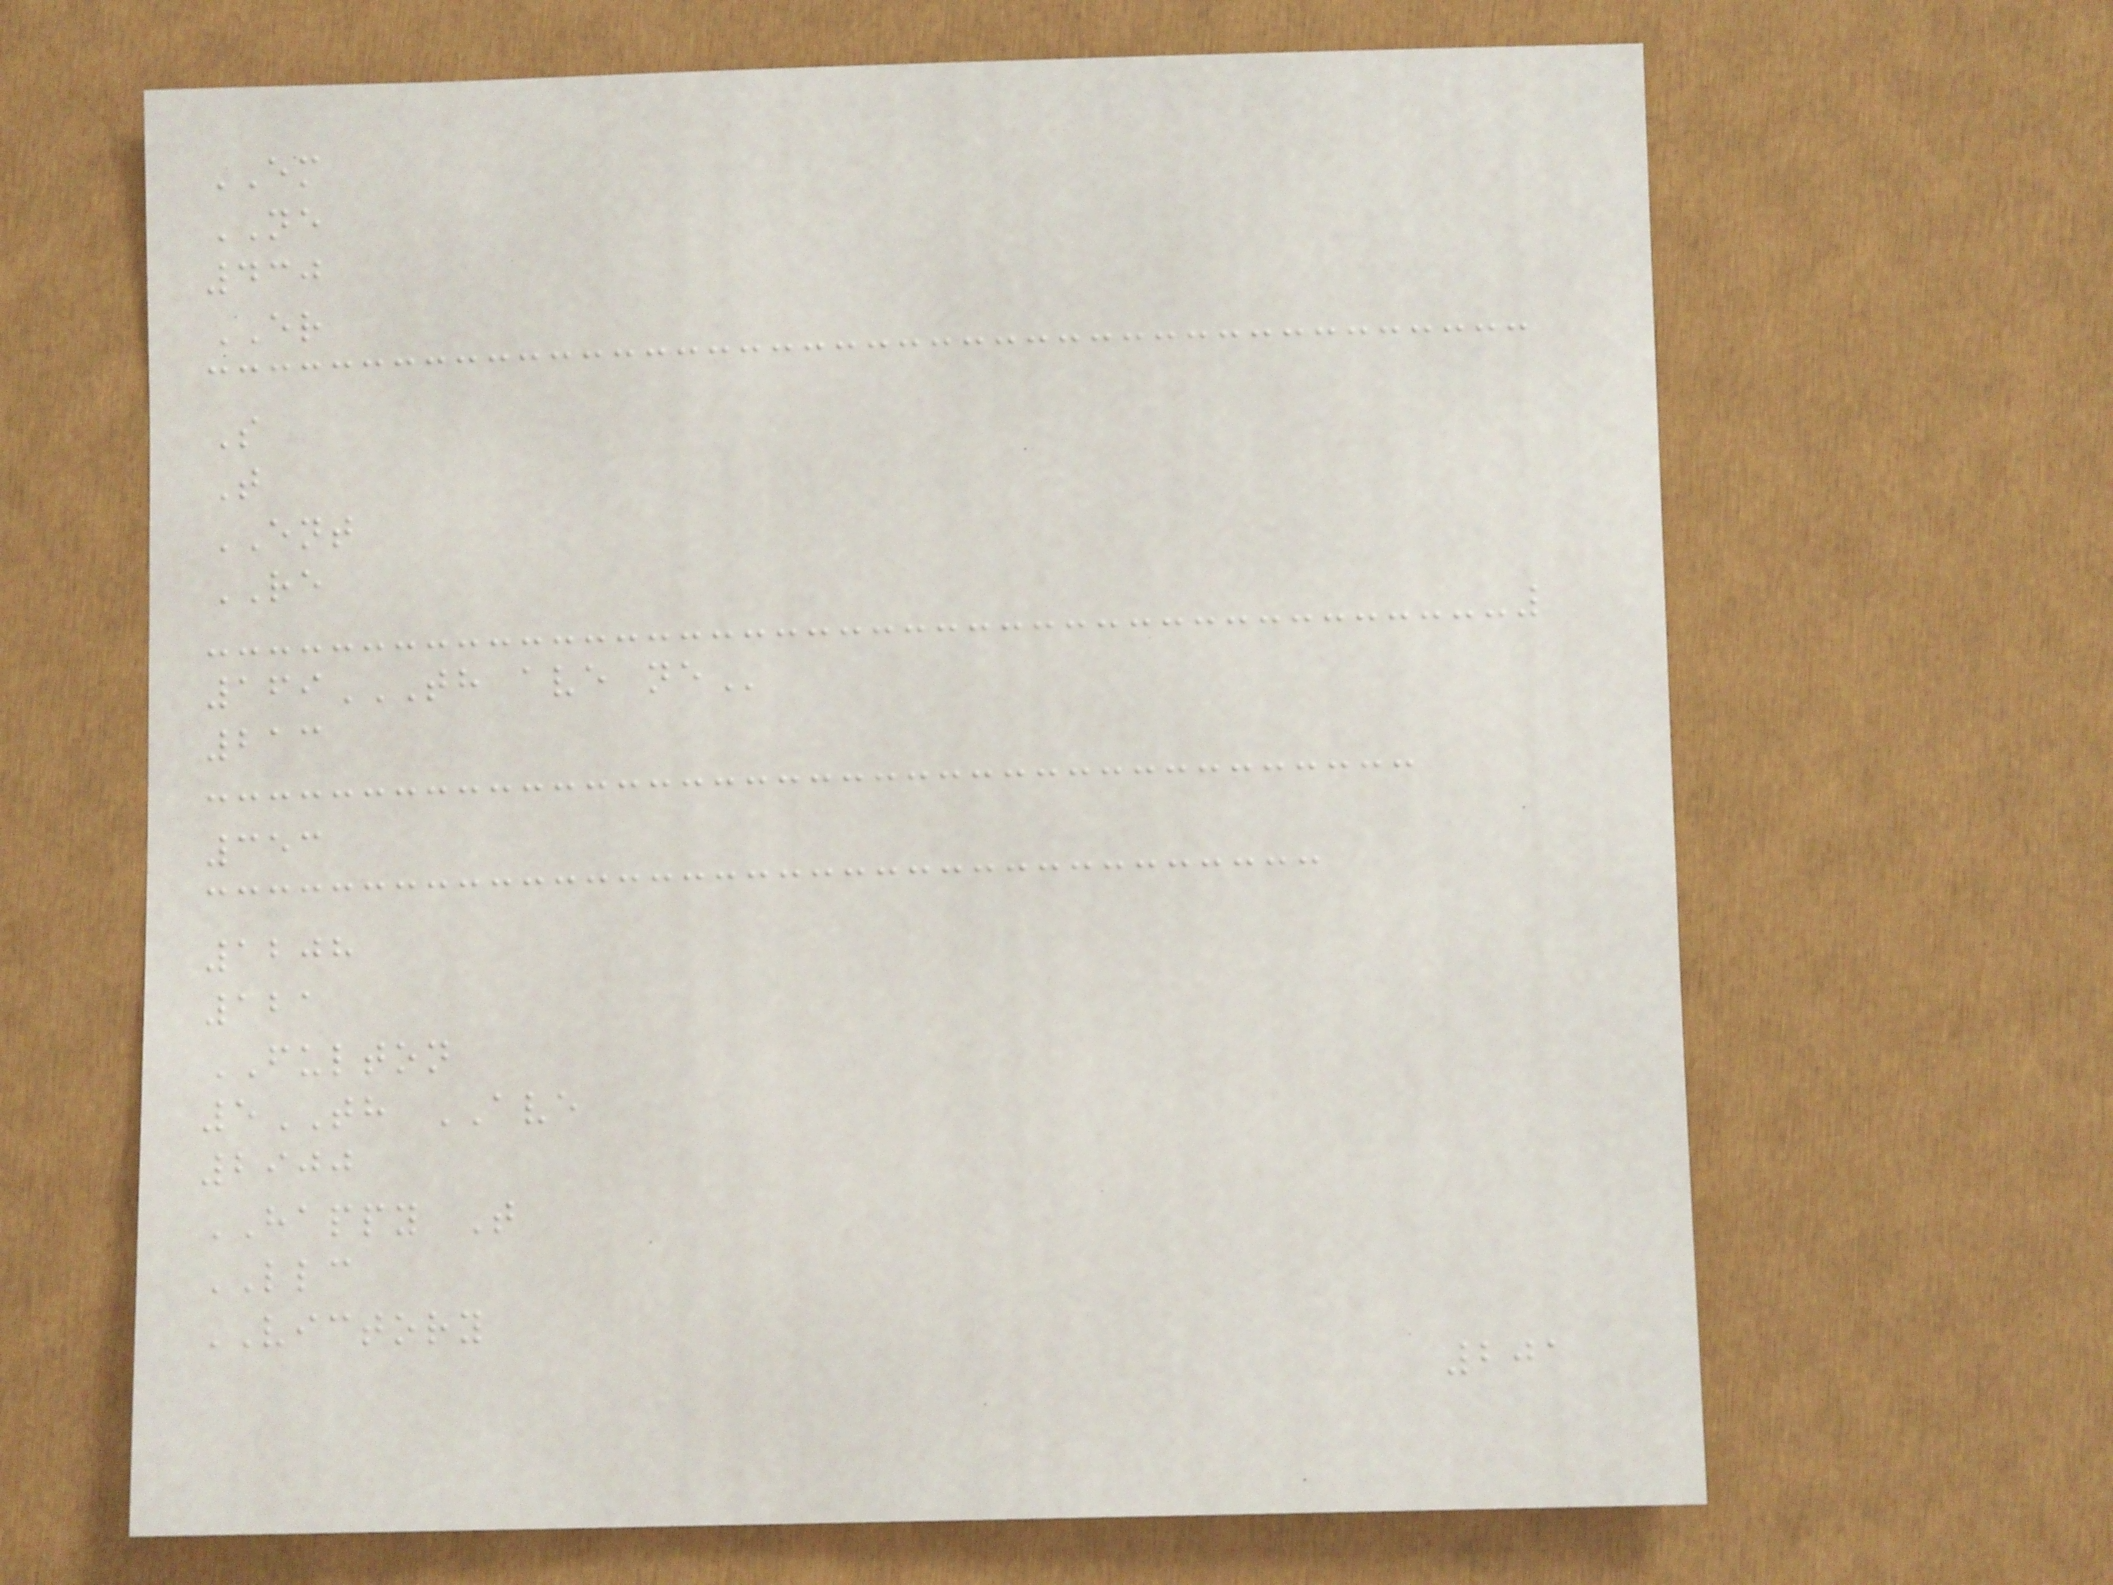EM
NE
430
ER
S
T
ENT
RE
169TH AVE NE
213
353
1208
121
FULTON
5TH AVE
2900
HAPPY T
LLC
VICTORY
201
